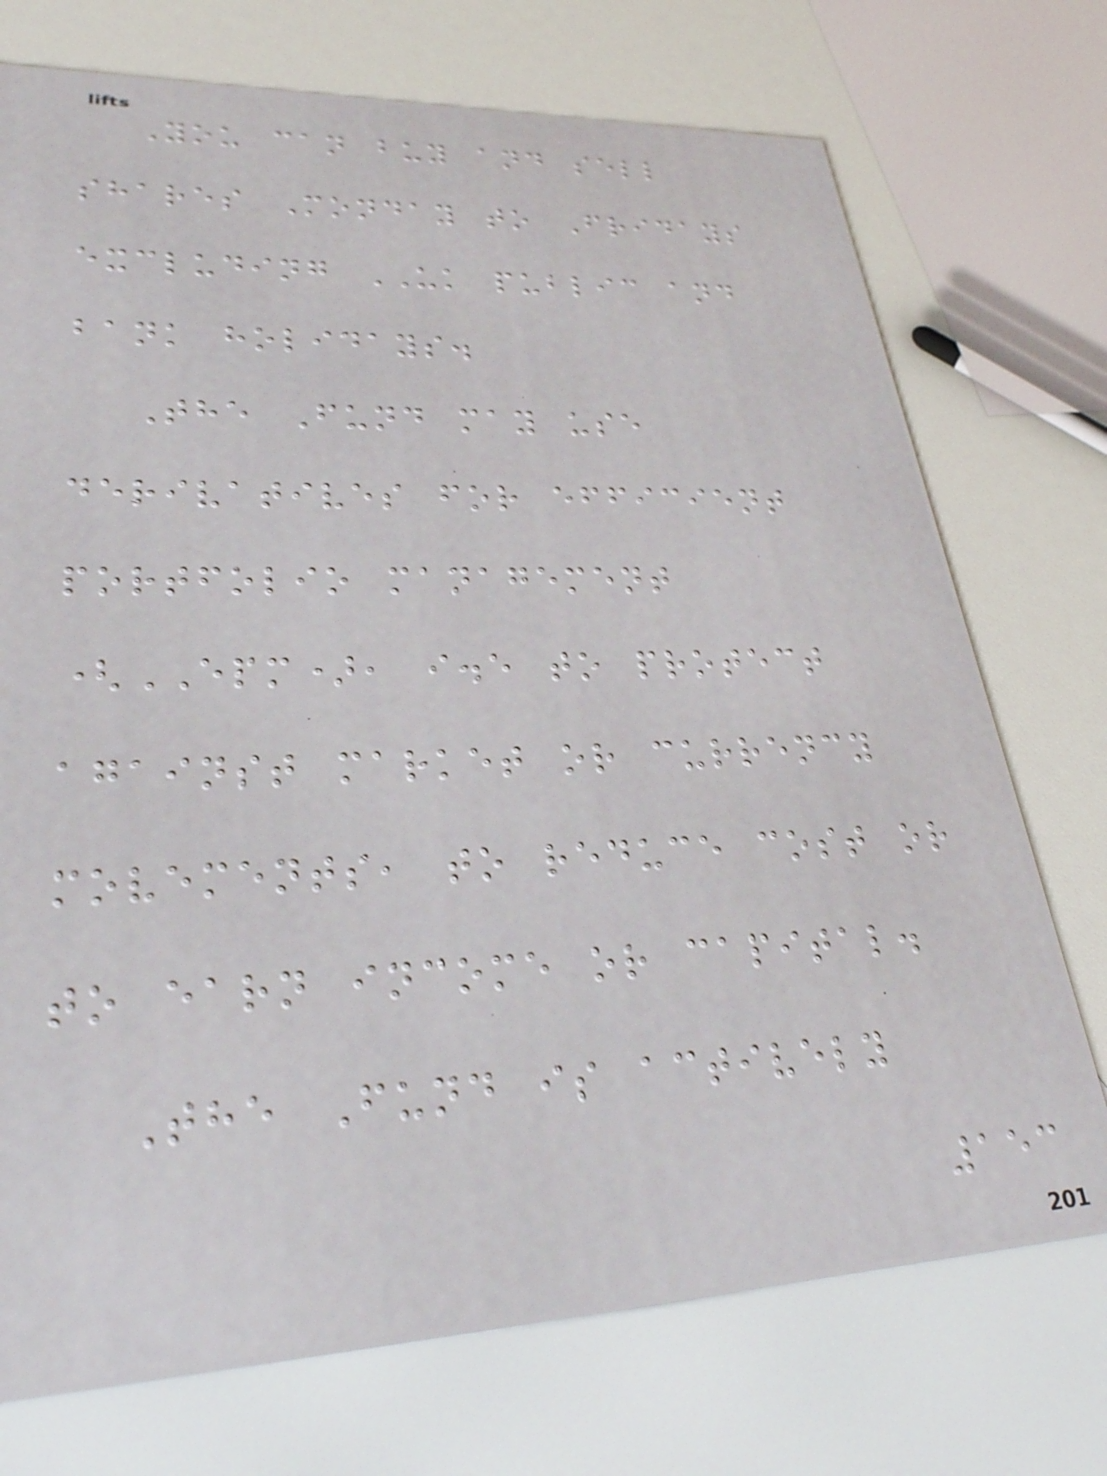You can buy and sell
shares Monday to Fridays
excluding UK public and
bank holidays.
The Fund may use
derivatives for efficient
portfolio management
(EPM), i.e to protect
against market or currency
movements, to reduce cost or
to earn income or capital.
The Fund is actively
153
